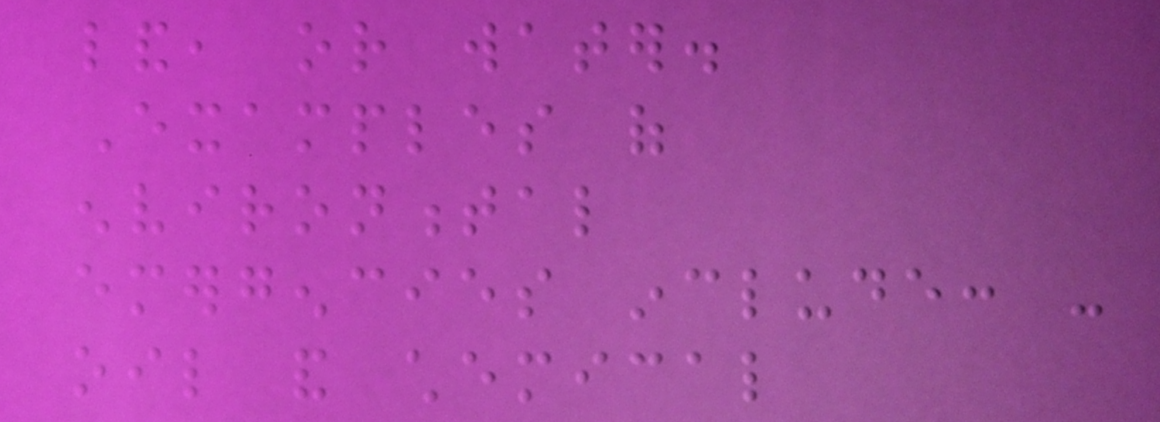land, or water.
Examples of
environmental
emergencies include: -
oil and chemical
